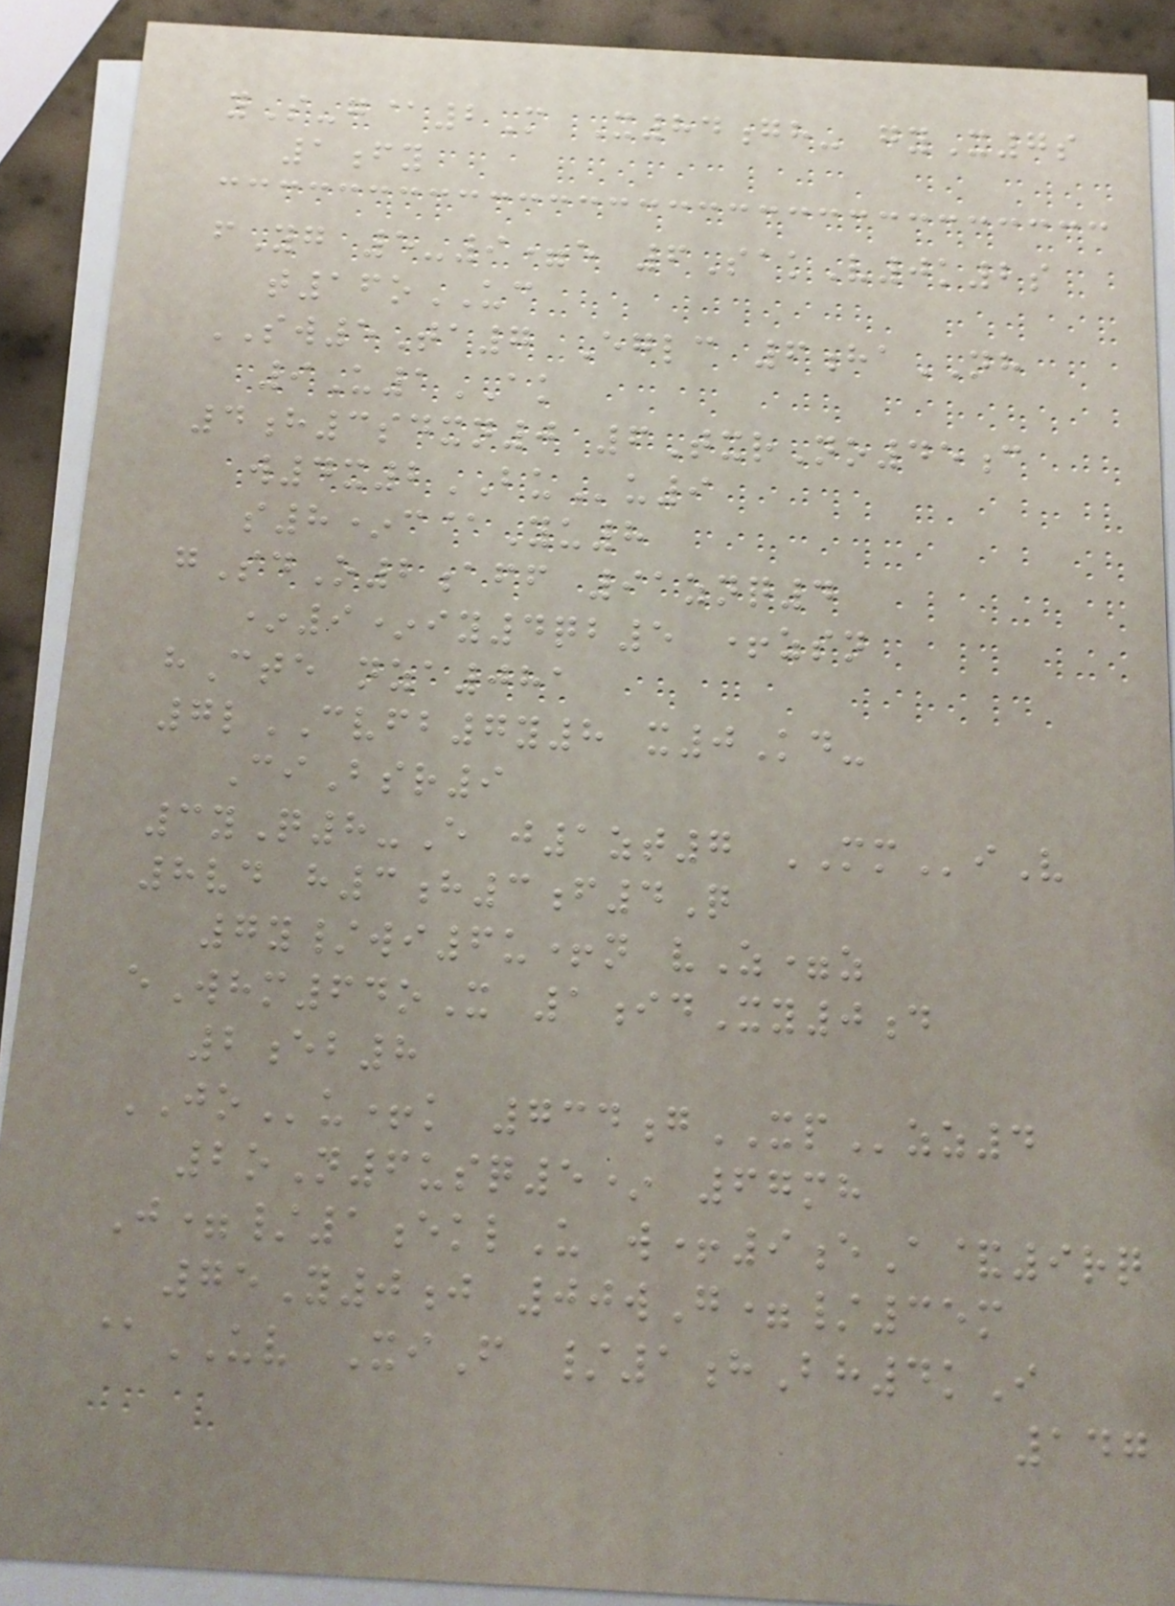yS-g@2M X84gh- gyX7s
1fy
fYg 5-9=e 6SakV0k2s
t16oUC
SW5Ta7 Eglc 6haNH
9U1AK
4h3sdxn0 6TxrNo45c
w4x2BUu9
s8*c@Yu8
gSdO2aff 91znq4
*9*iy4qb5 +zsn
hCte nza081
7lCVFB7y8 x0Kd-
CiBsr9
3yQ8-E j1zt7 MMiV
8vd h3h3f4Q
7y/wi6u+n vZ=z
eWhm64oX 1idXy0d
2eb8
JOu+k 734gXPzz4
2oN6usq5* 67mh
J=/1eklU w+9eA&9rq
75Y0j 00wG=/35m
@UV XiF /1hBh4kI
147
